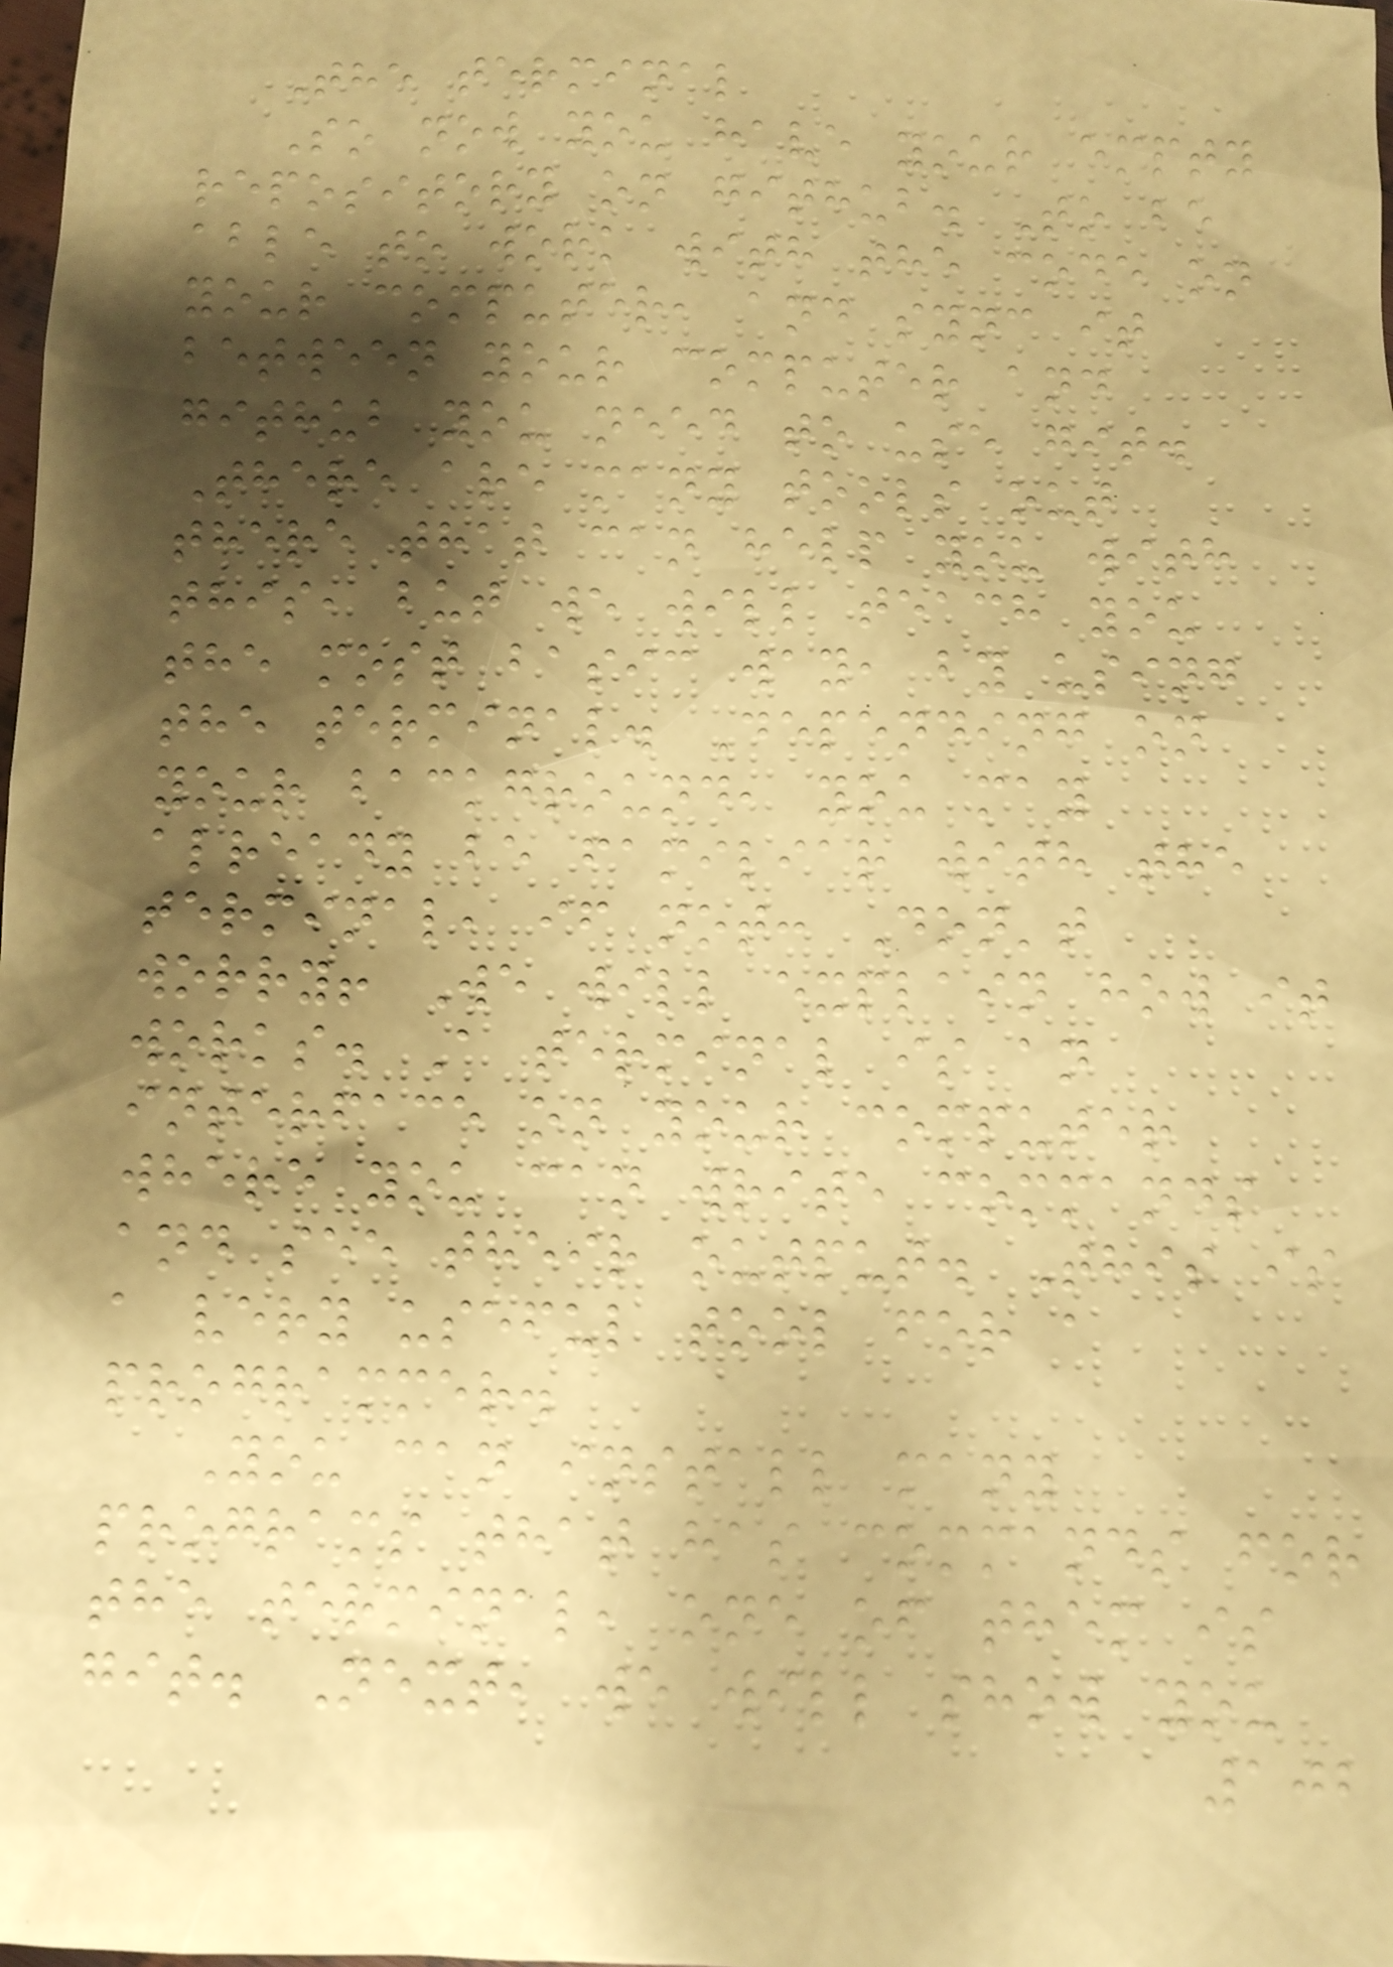The terminal
So now you have your empty
repository on github. To be
able to work with the code on
your computer, and sync it
between your computer and
github you need to use git.
There are many tools out
there that can help you with
this, but we will teach you
the most basic way, by using
the terminal. Depending on
your background, you may
already be familiar with the
terminal, if not: Don't
worry! We will explain how it
works. A terminal is an
interface on your computer
where you can write commands
and see their output. This is
a very useful tool for a
programmer.
You can install many
programs that has commands for
the terminal, one of them is
git. Next, we will show you
102
